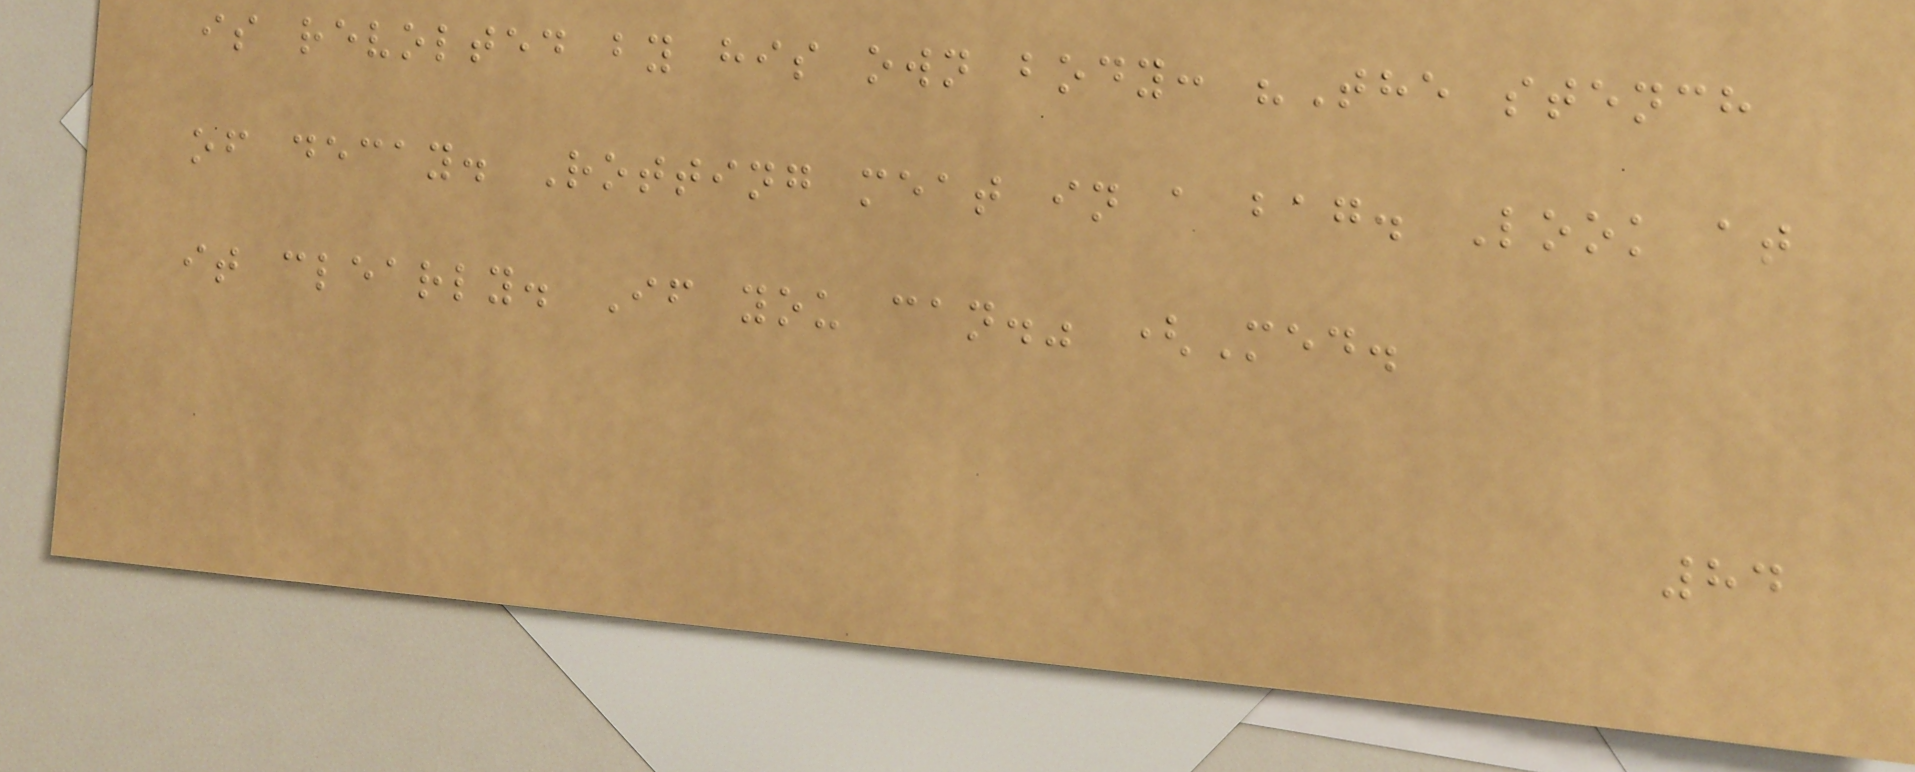is revolted by his own body: "The stench
of decay. Rotting meat in a bag. Look at
it clearly. If you can." (Med.
84
